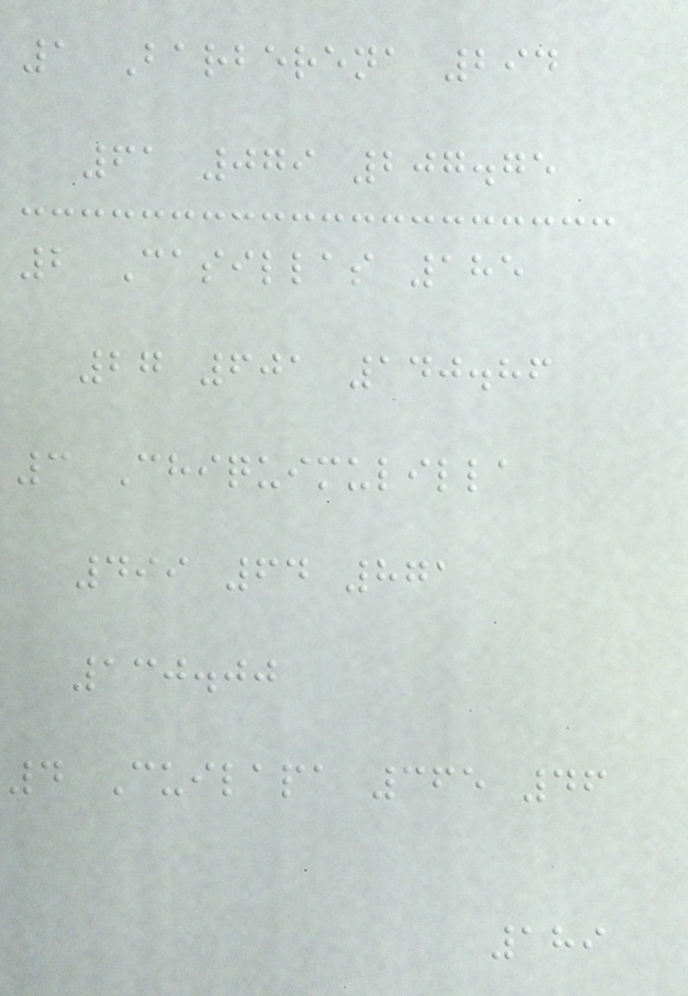1 Barberena 294
61 079 207.75
2 Casillas 185
27 601 140.86
3 Chiquimulilla
499 64 871
130.00
4 Cuilapa 365 46
189
